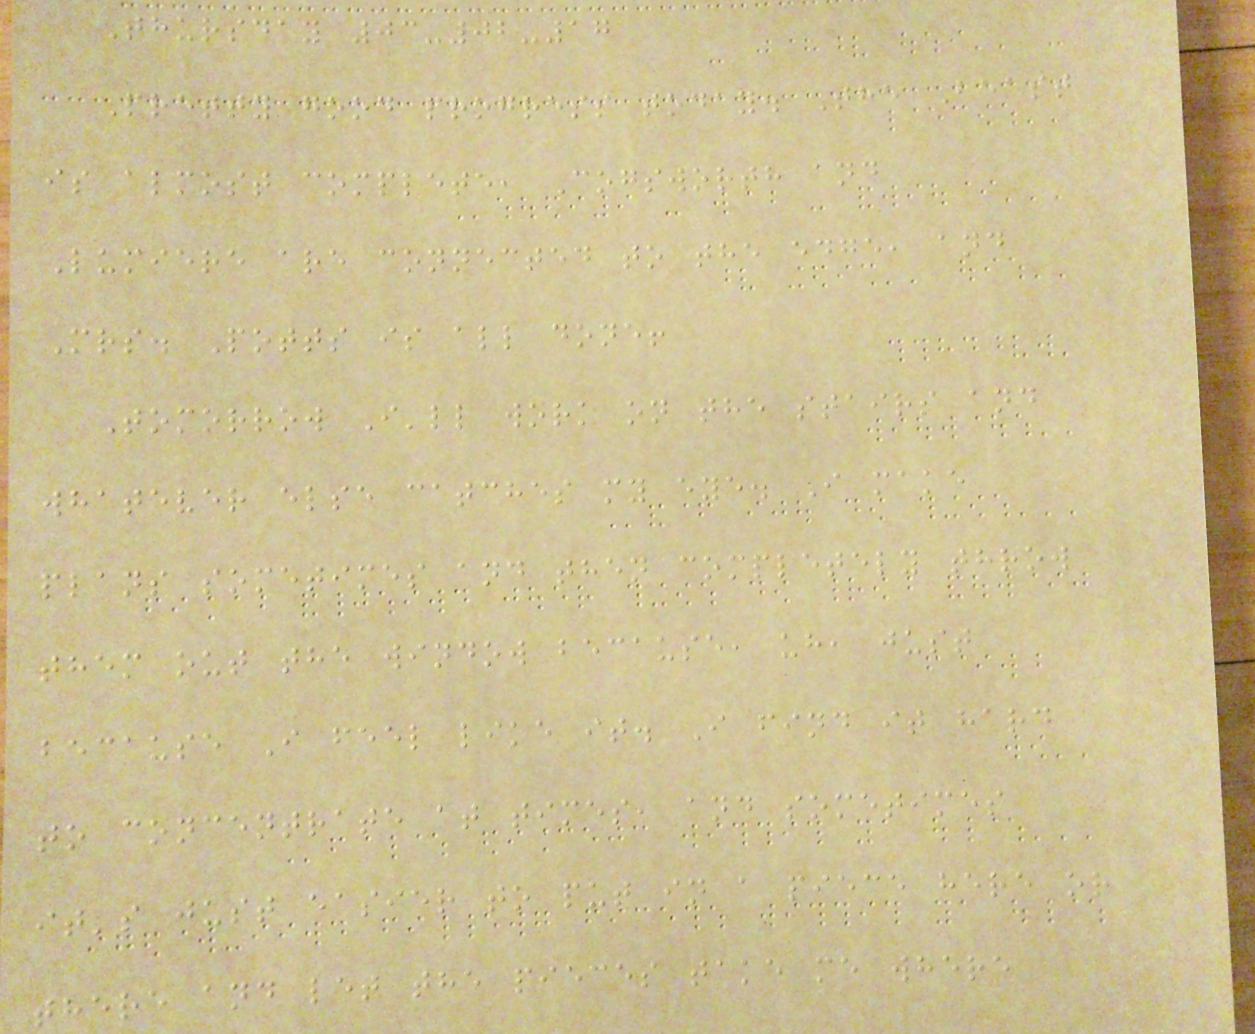Thursday 03-02-17
Pretty good progress today. The Beast
is almost complete, Cogsworth and
Lumiere are connected to the edge, and
Mrs. Potts is all done!
Tomorrow I'll work on the stairs and
whatever else catches my eye. I make
plans sometimes and then completely throw
them out the window because, uh, just
because I feel like it. I find it hard
to concentrate at times, and sometimes
it's just easier to put in a piece here or
there and let the pieces take me where
